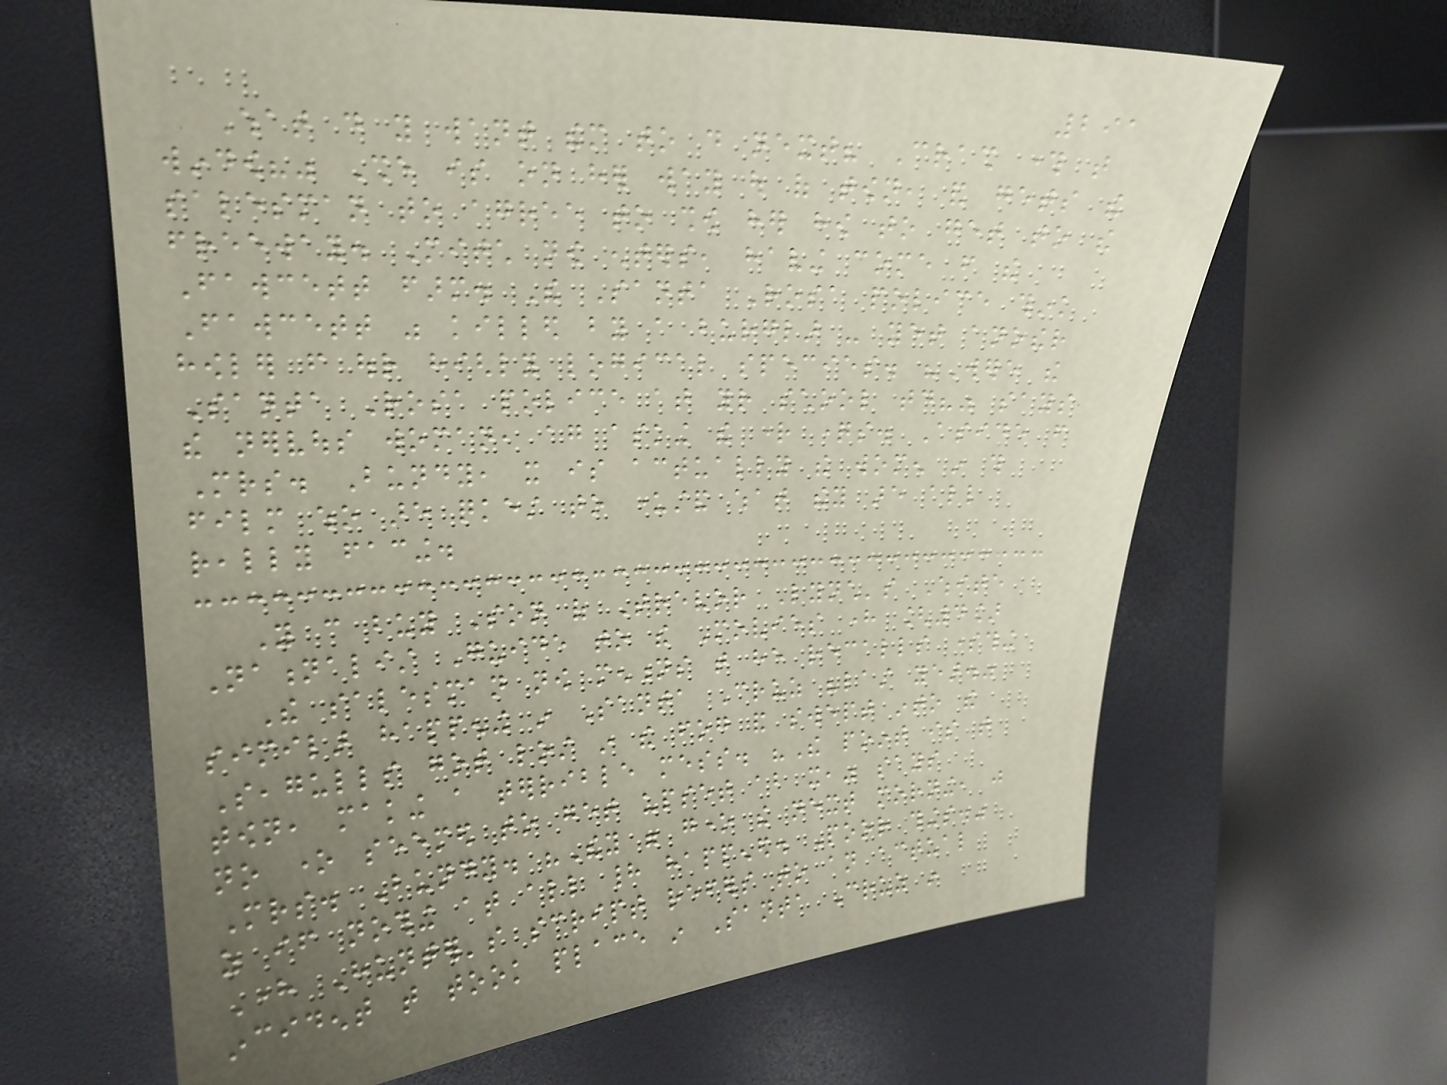291
What do you want them to do next? Crash through that
window?" She is on her way out of town, and gets the
salesman to agree to show her how to get to the
freeway. Mitch now enters, having come from the
Fawcett farm. The Santa Rosa police think
Fawcett was killed by a burglar - yet another
howler from our highly logical species. "Were the
Santa Rosa police at your school today?" says
the nervous woman, again asking the right questions. Aside from
Mrs. Bundy, it is actually the women in this
film who are quickest to understand what they are all
really facing.
You can buy Son of Trevor Lynch's White
Nationalist Guide to the Movies here [4]
The salesman now mentions that he recalls something
similar happening in Santa Cruz "last year."
Seagulls got lost in the fog and swept into the
town, making a terrible mess. "The point is that
no one seemed to get upset about it," says
Mrs. Bundy. "They were gone the next morning, just
as if nothing at all had happened. Poor things."
Here Hunter's script refers to an actual
incident that took place in Santa Cruz in
